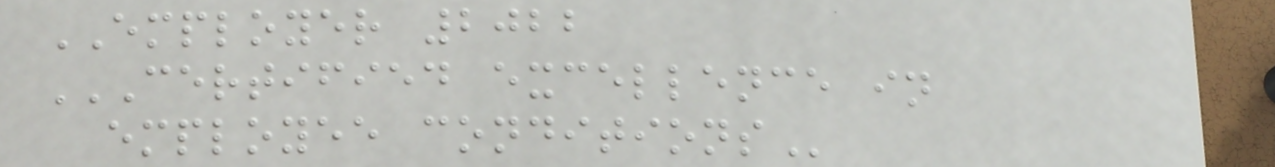EMPLOYER 2022
CERTIFIED EXCELLENCE IN
EMPLOYEE CONDITIONS
